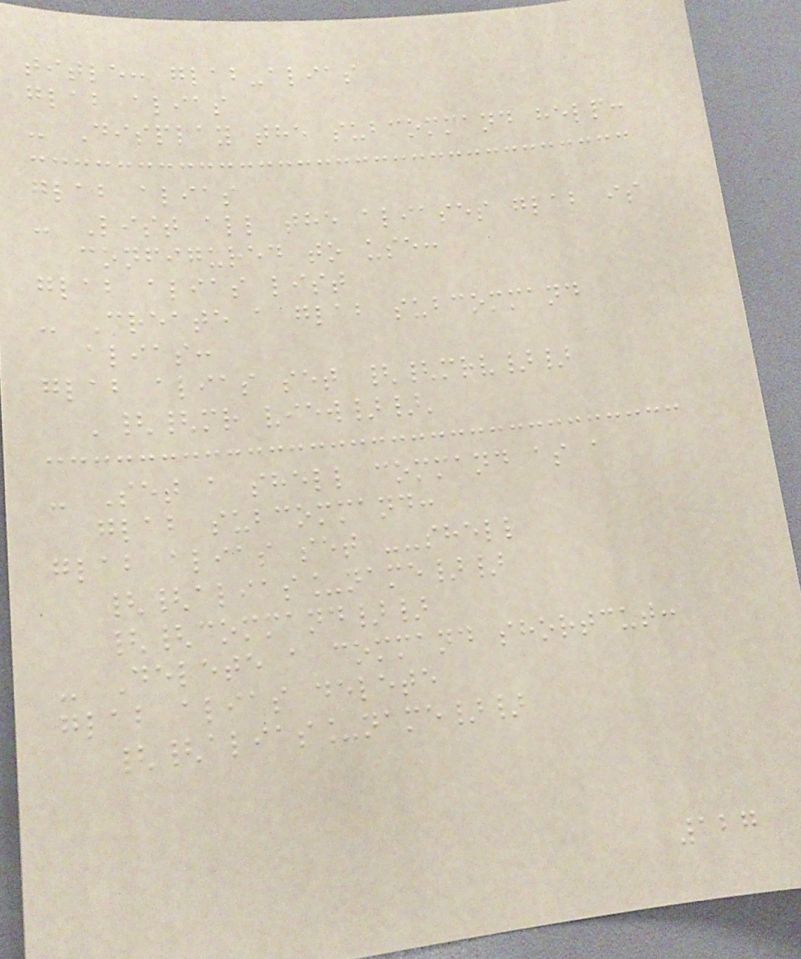title: glab-alias
glab alias
- Display the subcommand help:
glab alias
- List all the aliases glab is
configured to use:
glab alias list
- Create a glab subcommand
alias:
glab alias set {{mrv}}
'{{mr view}}'
- Set a shell command as a
glab subcommand:
glab alias set --shell
{{alias_name}}
{{command}}
- Delete a command shortcut:
glab alias delete
{{alias_name}}
127
